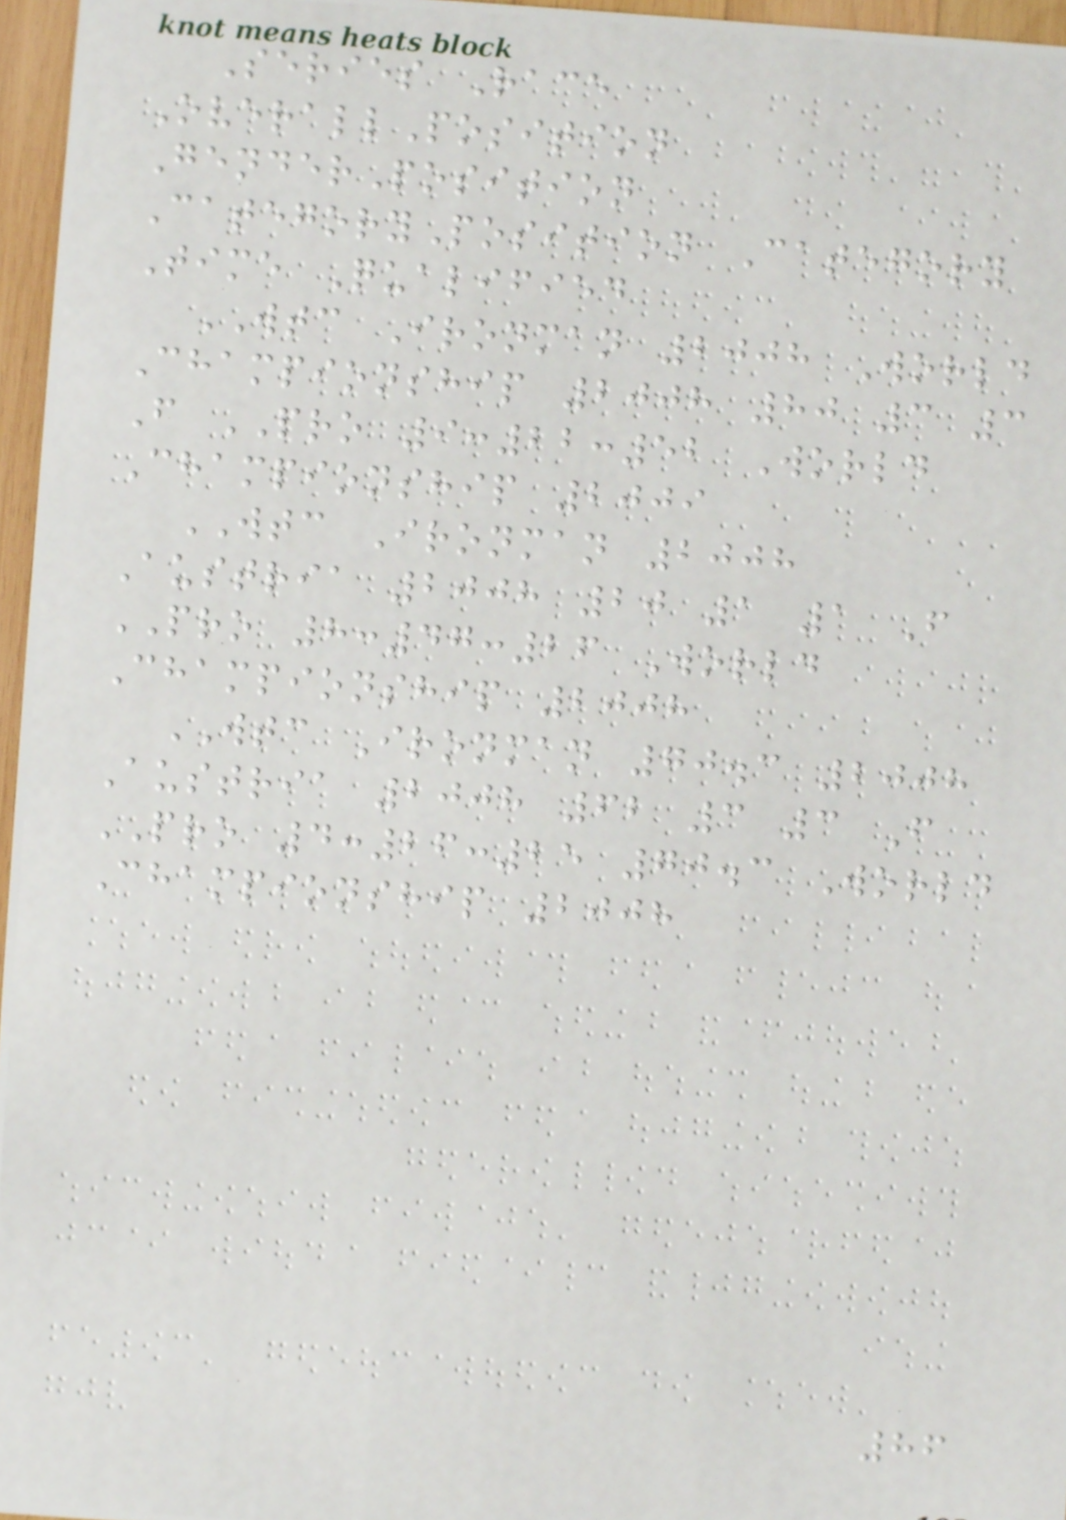Series Race
OverallPosition
GenderPosition
CategoryPosition Category
Time Qualified
WTC Ironman 2008 World
Championship 2008 80 3 3
F PRO 9:22:52 World
Championship 2009
WTC Ironman 2008
Austria 2008 20 1 1 F
PRO 8:47:26 World
Championship 2008
WTC Ironman 70.3 2008
Austria 2008 62 3 3 F
PRO 4:26:25 70.3 World
Championship 2008
86
